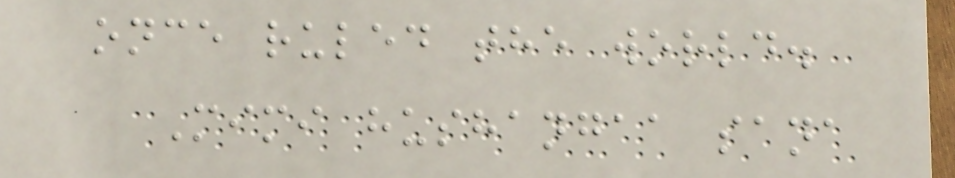once ruled the world.
Mimi hushangaa sana
